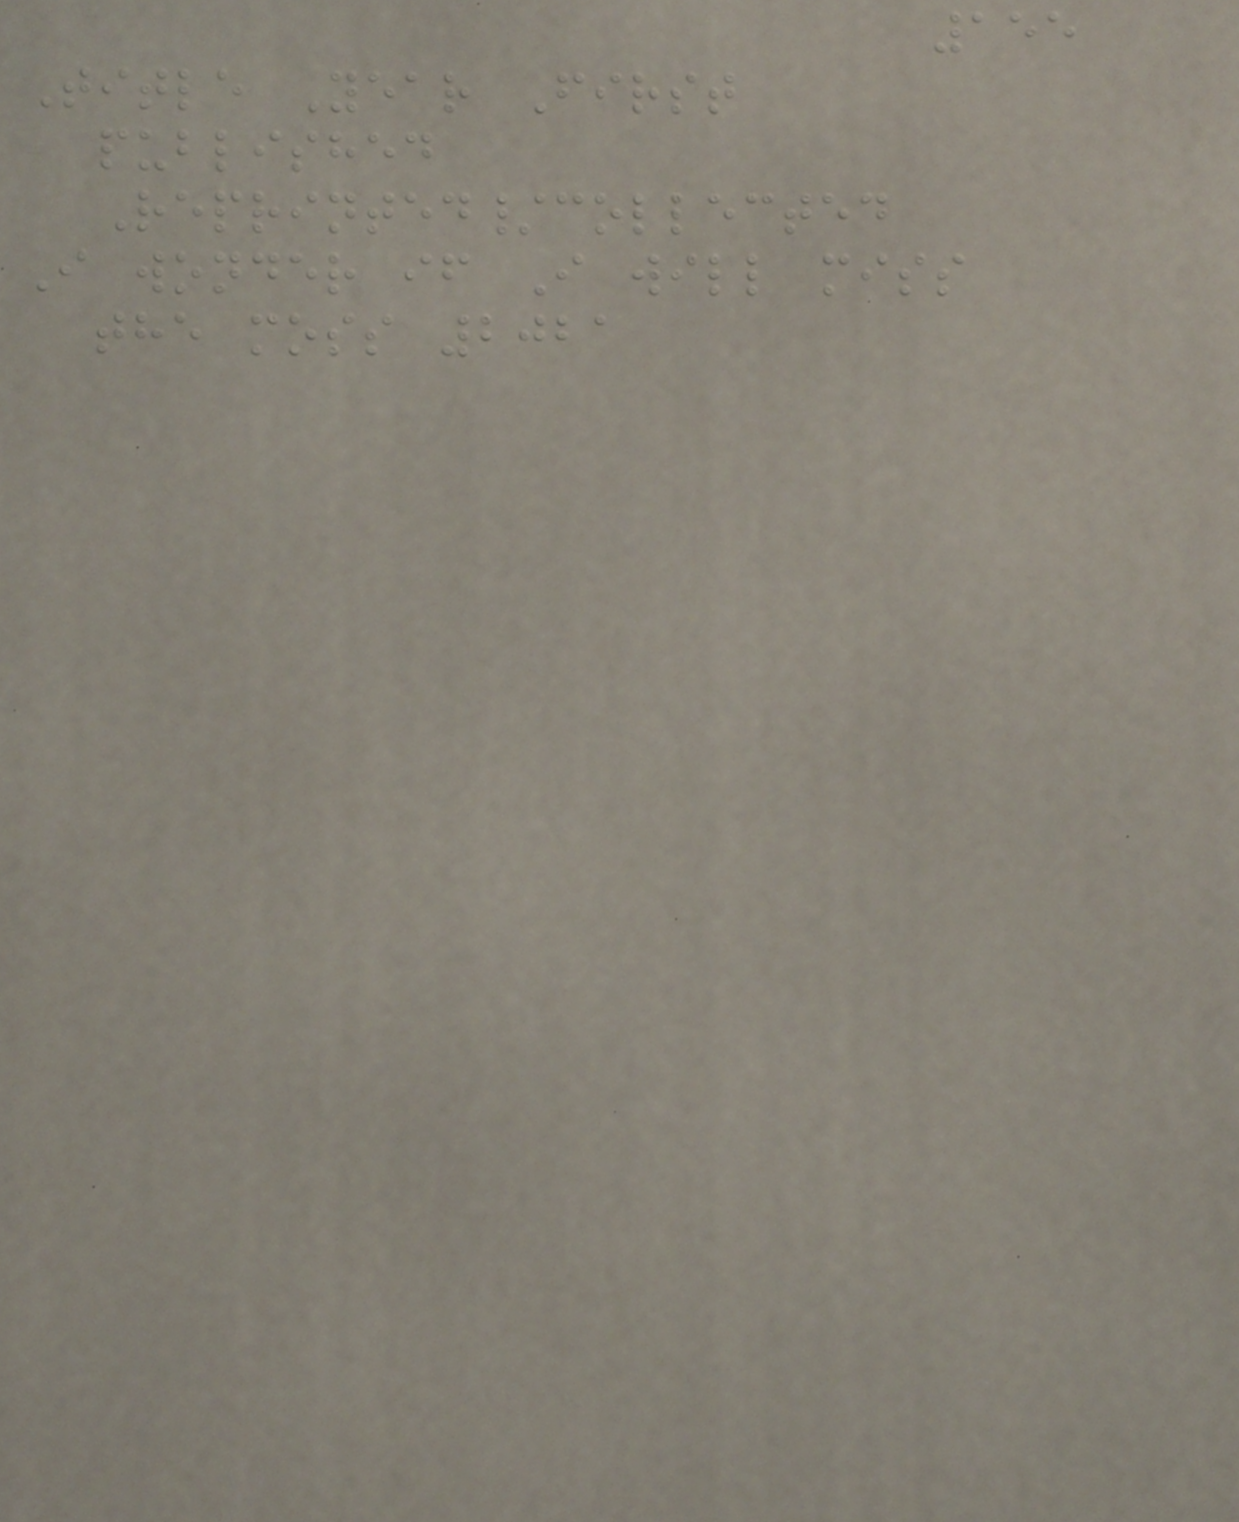155
Title Year First
published
Reprinted/collected
I wonder if I will miss
the moss 2021
